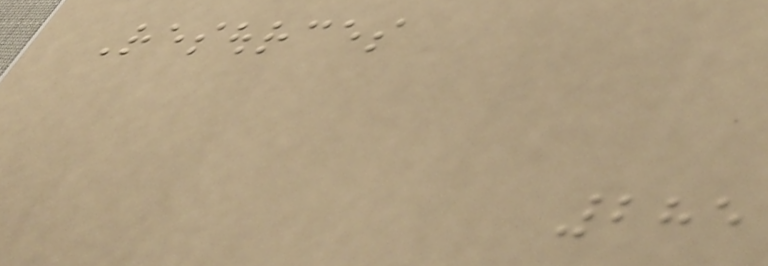Resources
285
